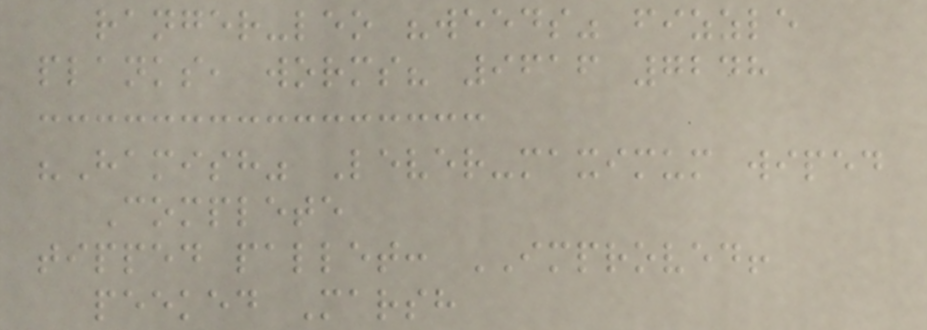ranger-leo "weeds" fizzle
planks, worms? 9616 7248
"Hamish" Lever-maximum wiped
Complete
tipped pallet: IMPROVED!
peeked Marsh
